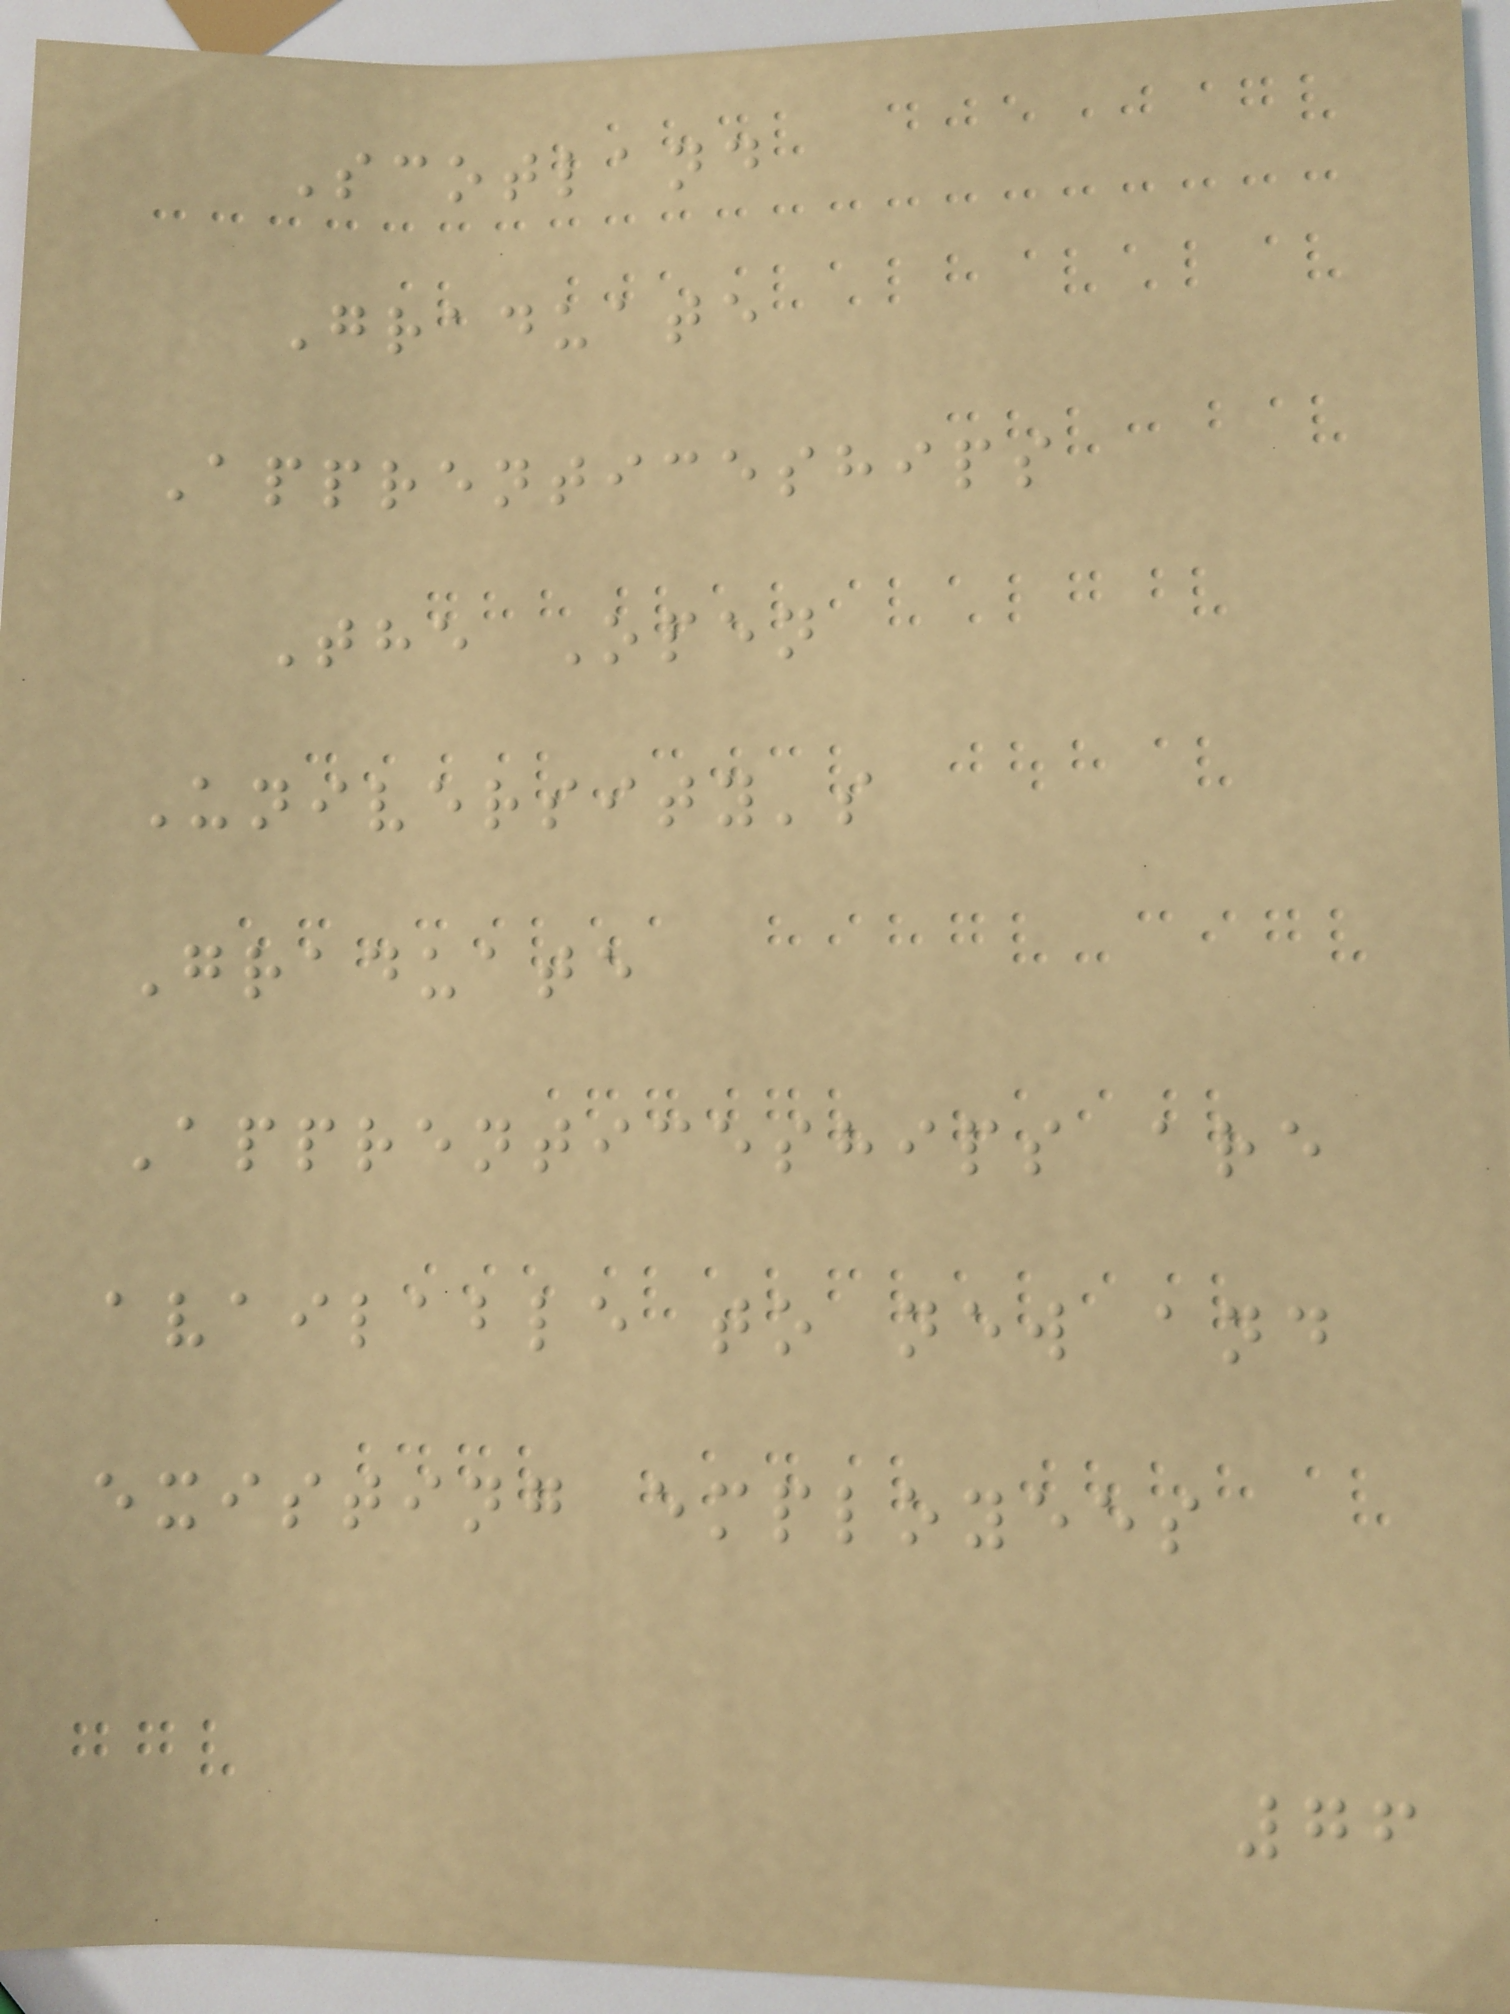Scotland
Graduate
Apprenticeships
The Open
University's
Graduate
Apprenticeships are
available to new and
existing employees
76
